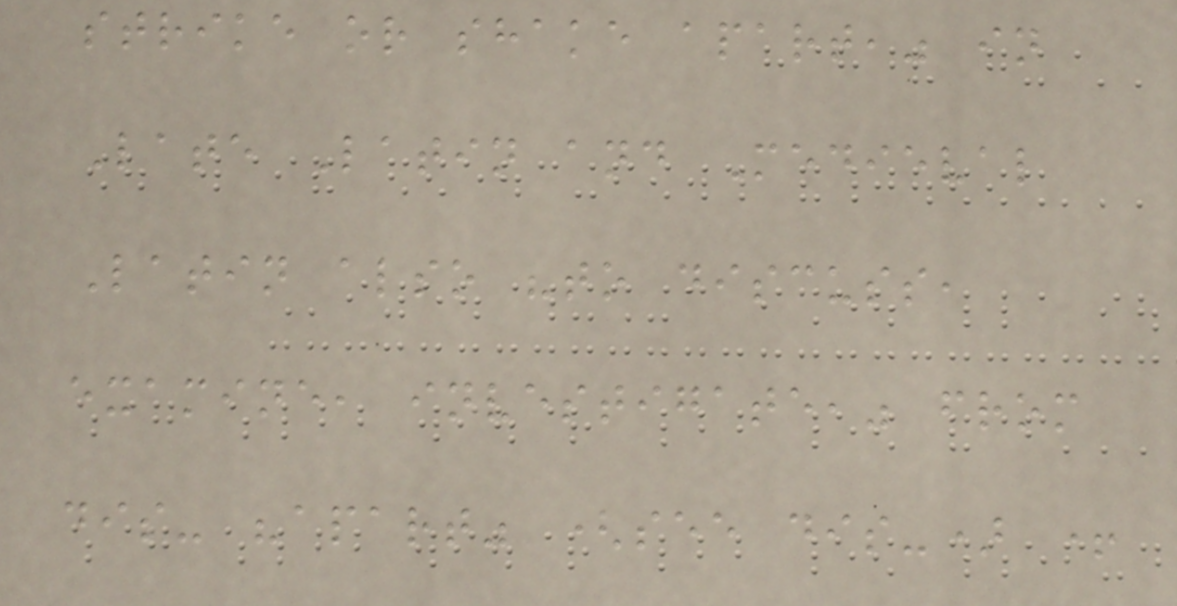strike or shake apart," in
Late Latin and Medieval
Latin also "to discuss,
examine, investigate," from
dis- "apart" (see dis-) +
